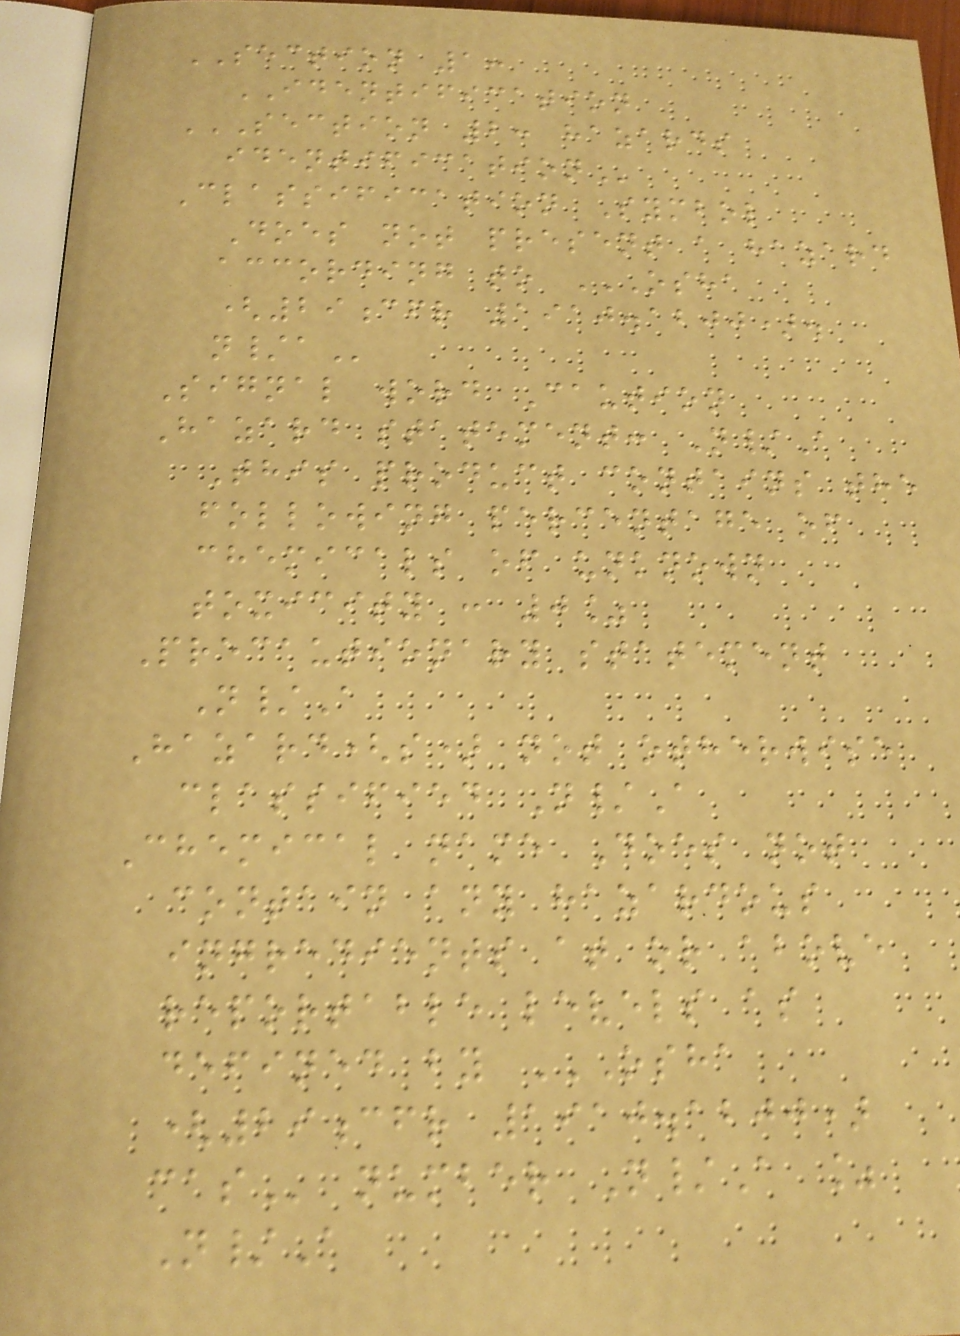SECTION 1:
IDENTIFICATION
SECTION 2: HAZARDS
IDENTIFICATION
Classification Symbol
Does not present a hazard
according to OSHA
(29CFR 1910.1200).
N/A
Signal word Caution
Hazard statement: N/A
This product contains the
following percentage of
chemicals of unknown
toxicity : 0%
Precautionary statement
N/A
Hazard(s) not otherwise
classified N/A
Chemical name Does not
contain any hazardous
ingredients at or above
reportable levels as
defined by OSHA
(29CFR 1910.1200)
CAS number N/A %
N/A
